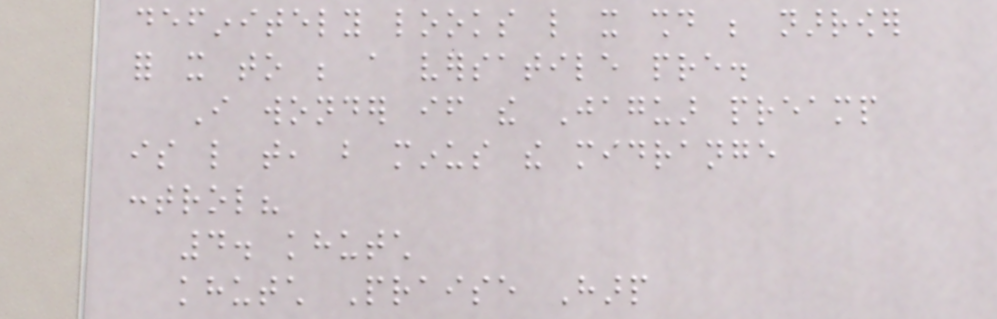definitely looks like it should be narrower
for it to be a versatile pre.
I wonder if the Jaguar preamp
is like that, but minus the midrange
control?
4. khutch
khutch Praise Harp
